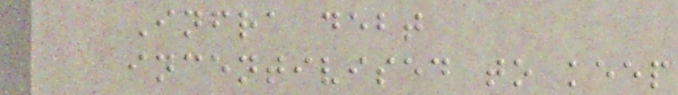Infra debt
incentivised to keep
